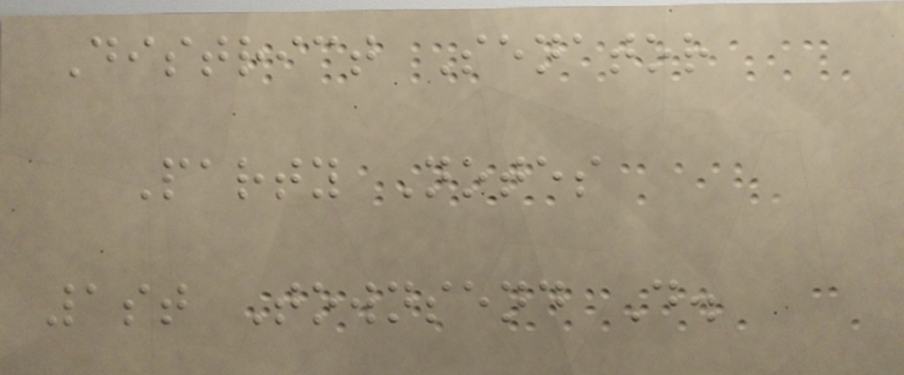District Senator
Party Notes
1st Townsend D.
